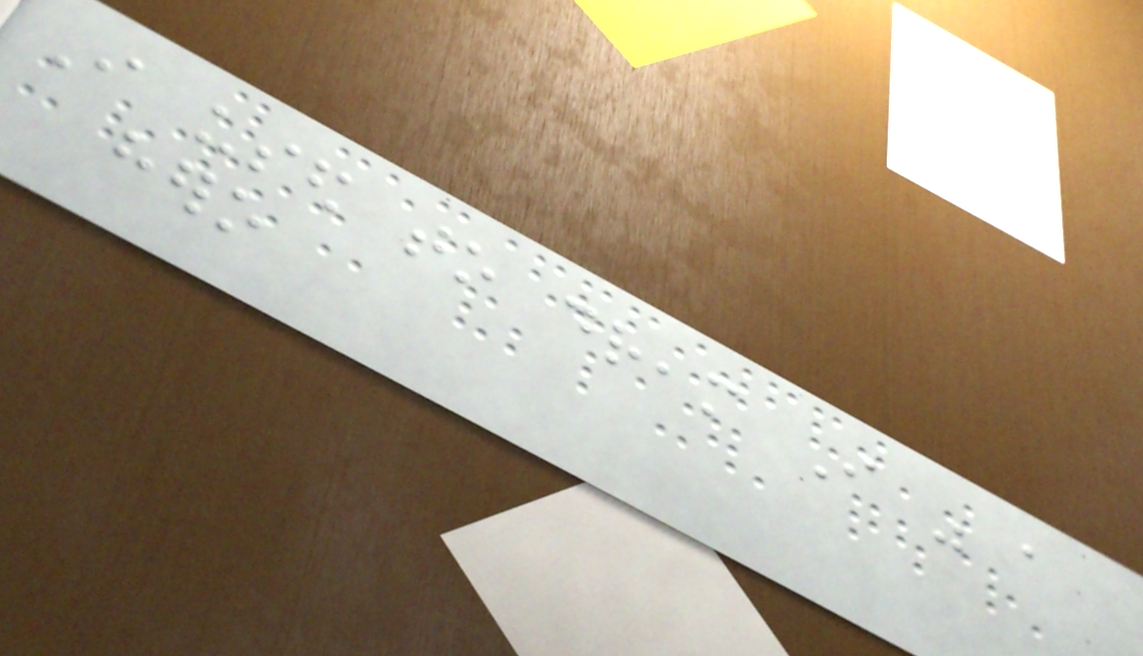I used to dream I was a
hero
